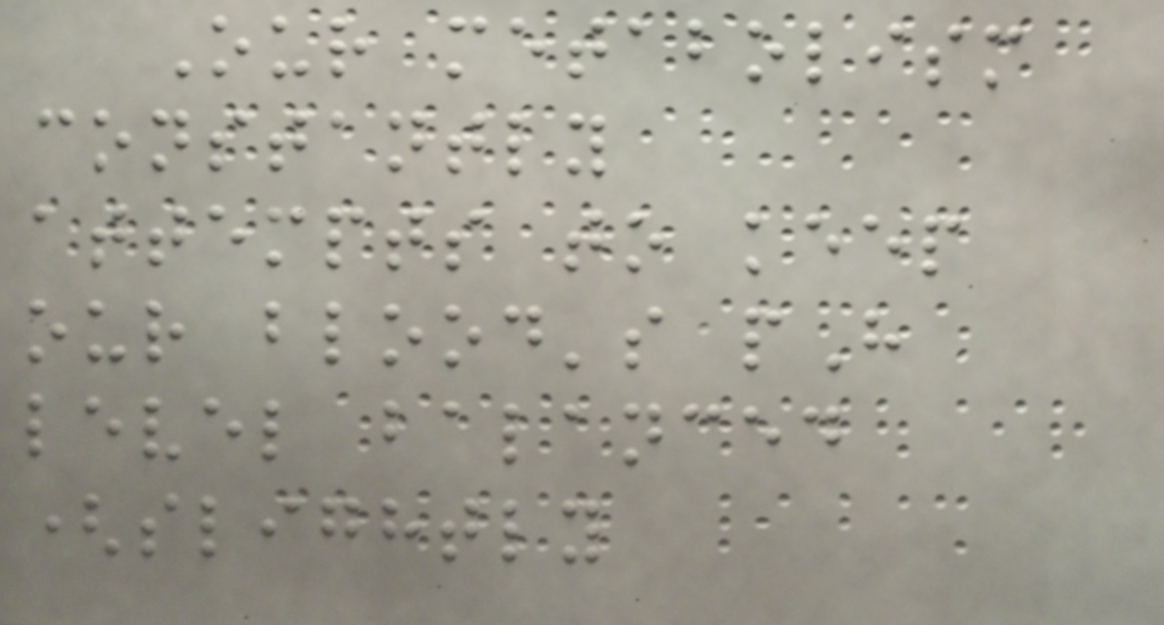Our metabolism
constantly
attempts to keep
our blood's pH
level balanced
(slightly
